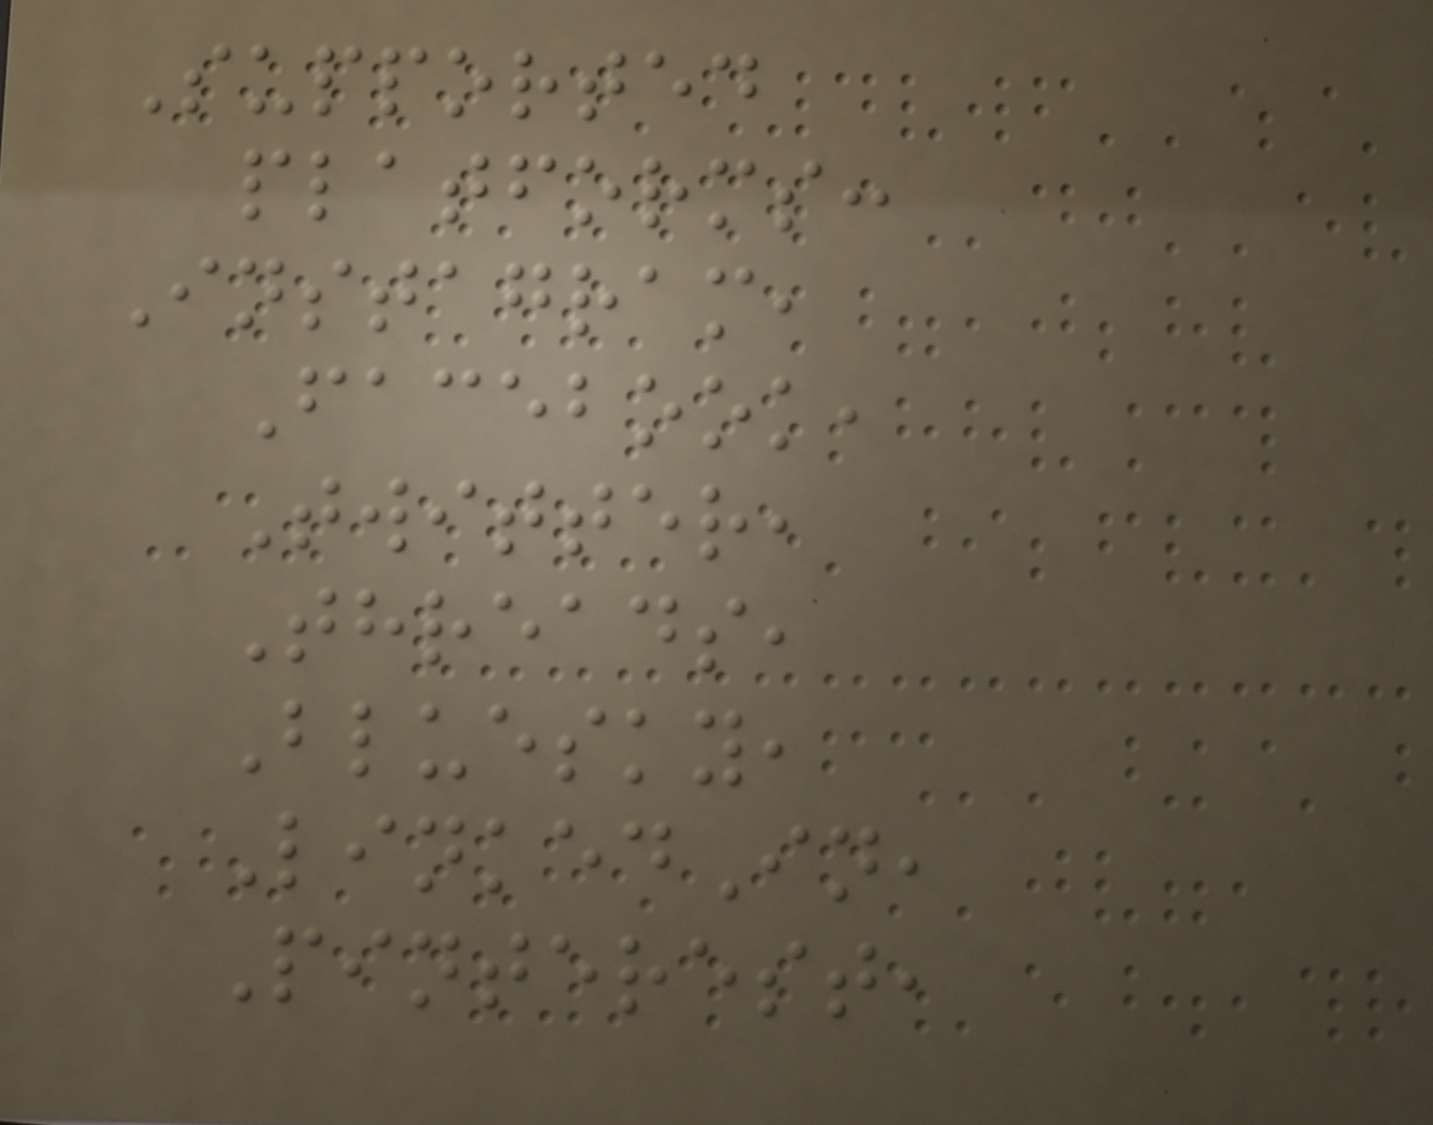Supported
platforms:
Instagram,
Facebook,
Twitter,
Threads,
Bluesky,
LinkedIn,
Pinterest,
